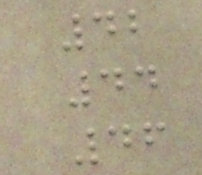42
44
46
